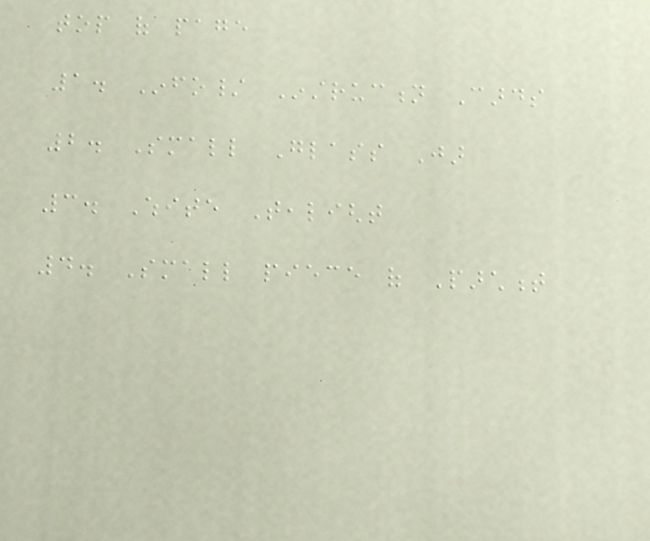top of page
1. Info/ Instruction Cards
2. Small Glass Jar
3. White Tealight
4. Small piece of Parchment
